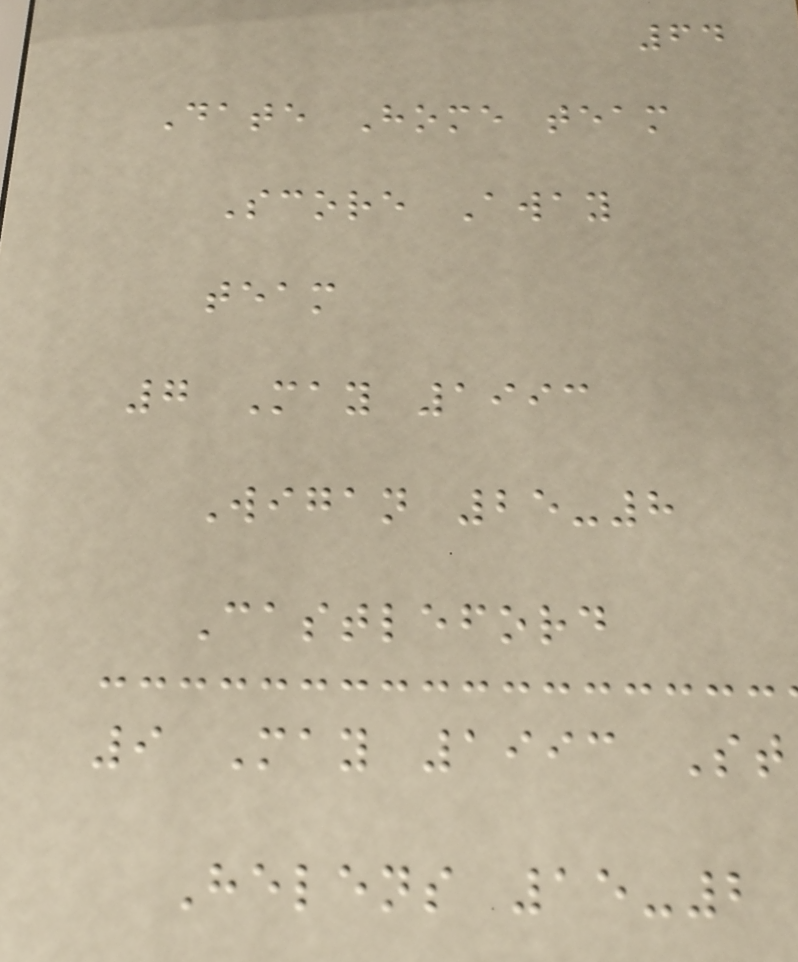64
Date Home team
Score Away
team
7 May 1993
Wigan 25-8
Castleford
9 May 1993 St
Helens 15-2
